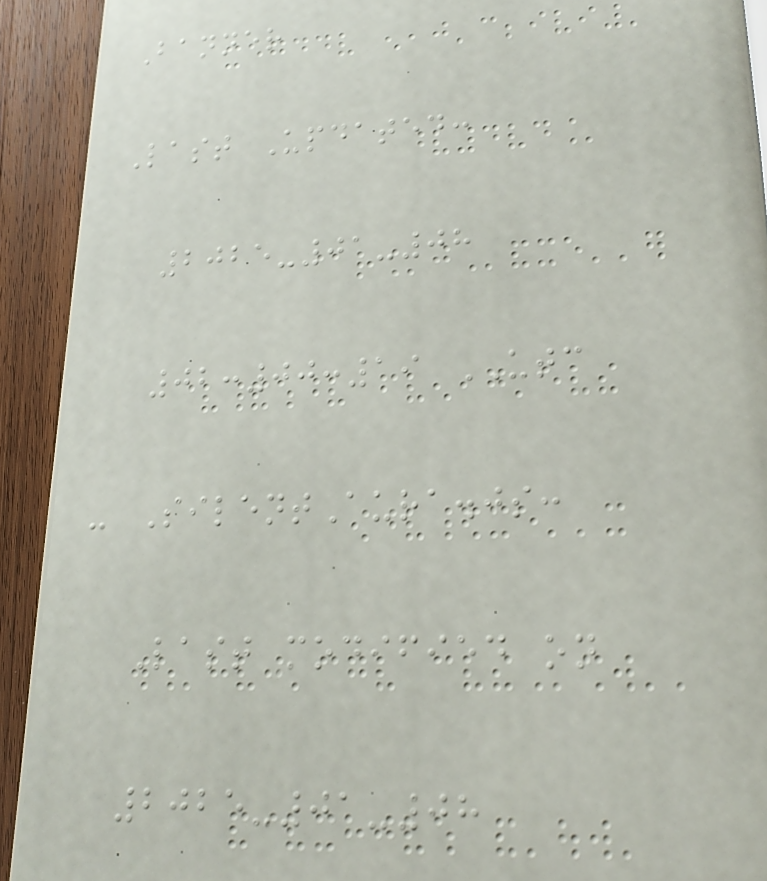Banner
Last Updated:
2025-01-08
02:00:19 UTC
- SilentAura.js:
Last modified on
2025-01-08
